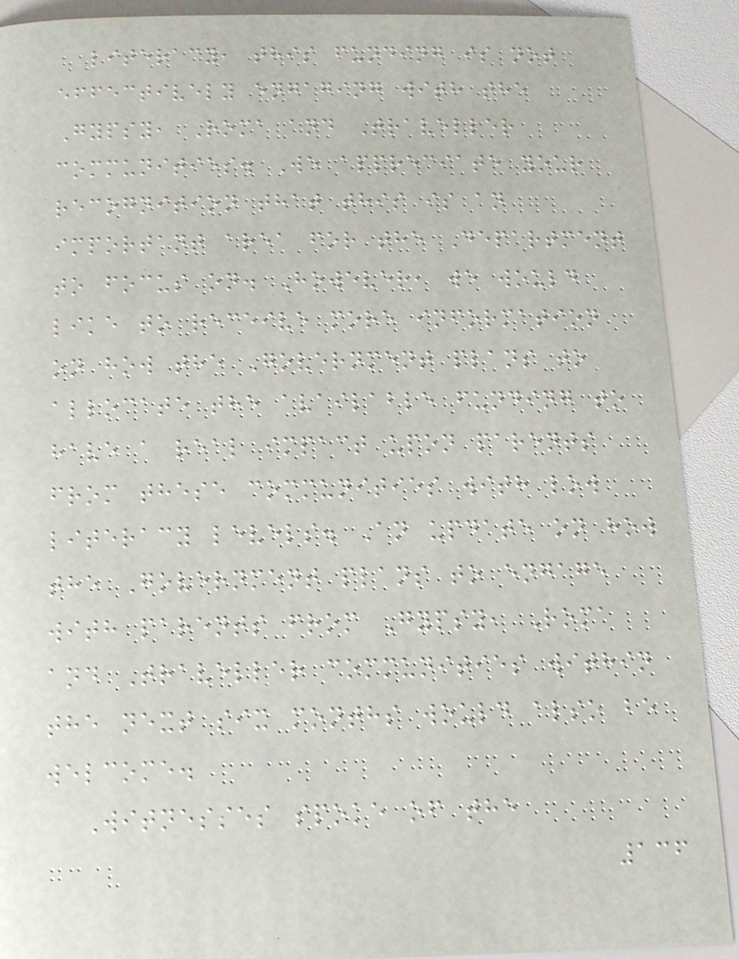literacy, this funding is not
effectively engaging with the
Gypsy, Roma and Traveller
communities. We appreciate your
recognition that this is an
important area for the Department
to focus on. However, we would
like to receive more information
on how the Government plans to
allocate the available funding to
have a real impact upon parents
from these communities with low
literacy levels. An update on how
the Government plans to engage
with parents from Gypsy, Roma
and Traveller communities within
the next six months would also be
welcome.
Witnesses spoke of the
136
